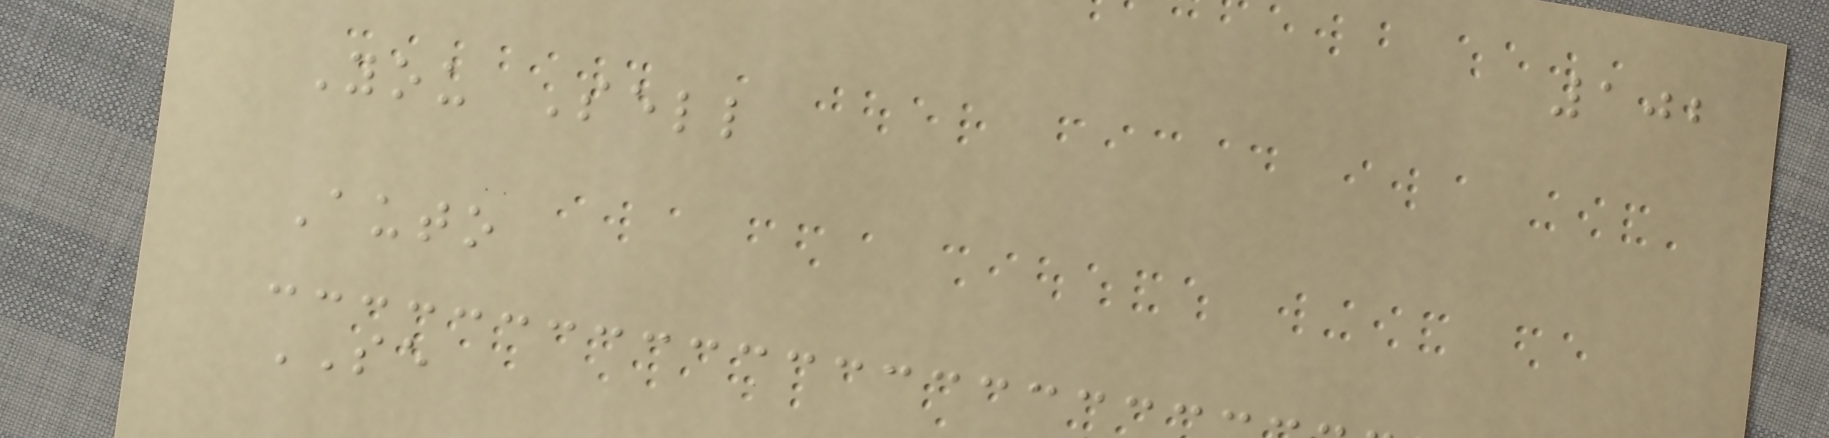102
You Sell
Auto
SE
